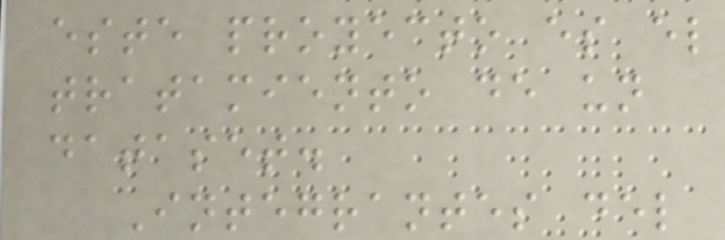este proyecto es el
tratamiento de un
dataset.
Integrantes del
